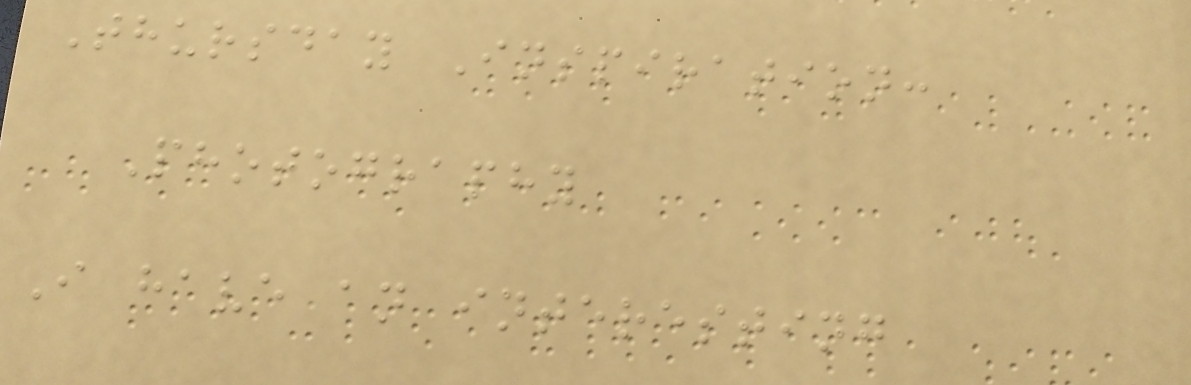Thursday Inspiration:
Photography
I have an interesting
